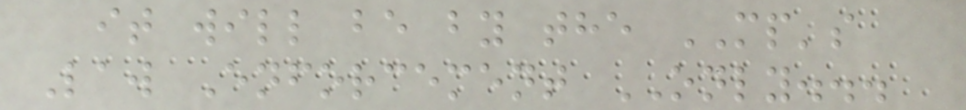it will be by the MP's
Law Enforcement ONLY...
